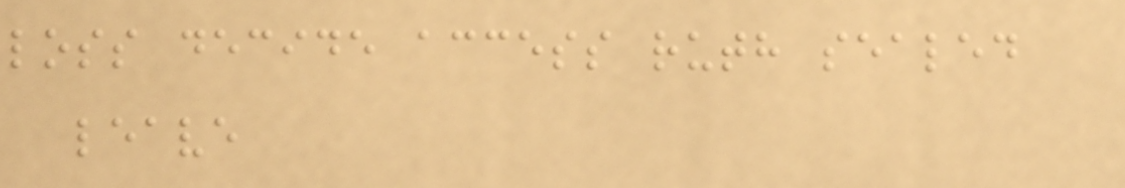loss decide access ruth sealed
leave
